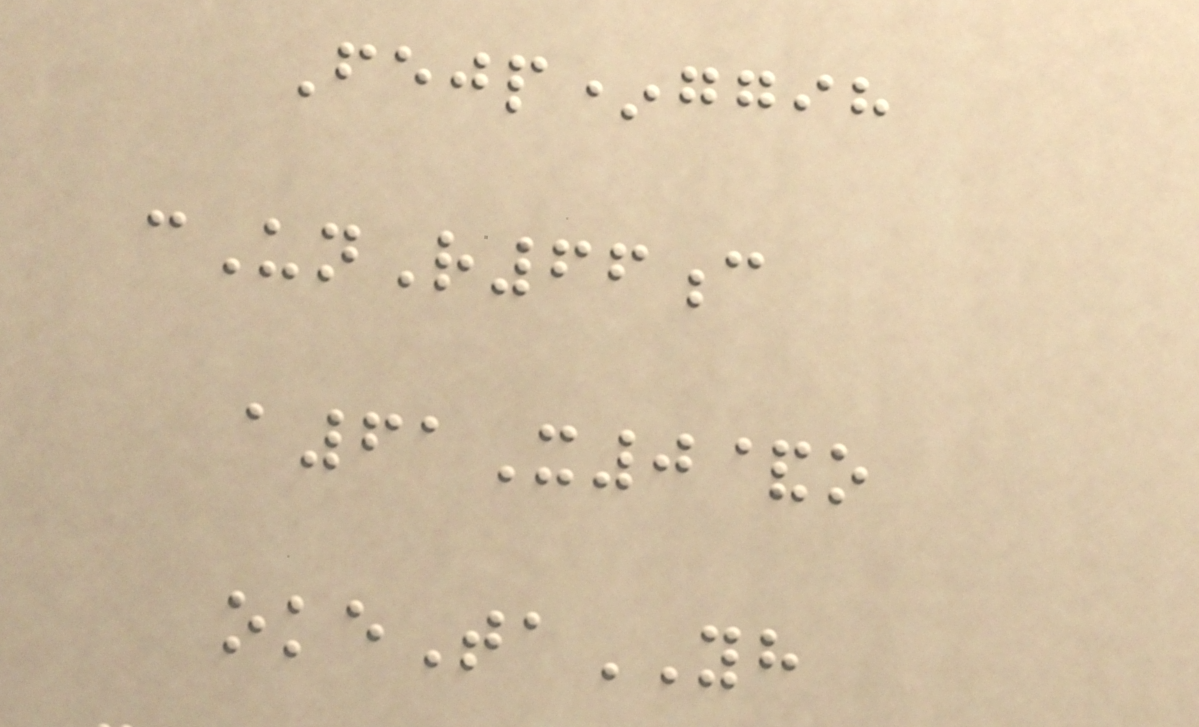Fejp*ggih
cUnR66c
a61X0&o
okeTaYH
